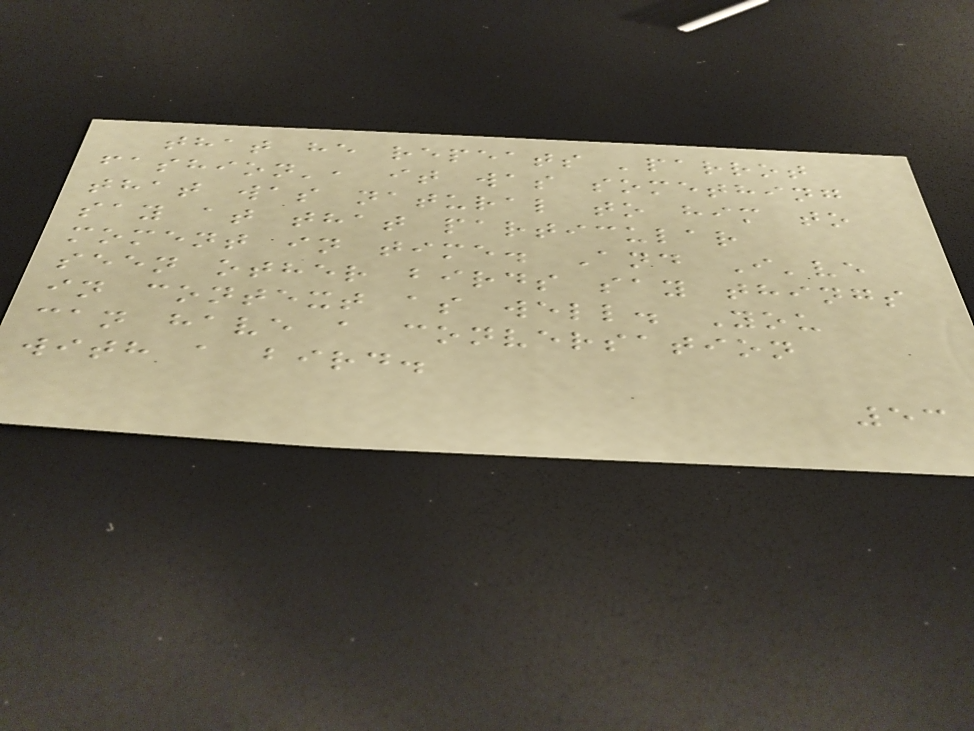that he repeats 'parrot
fashion', it was something
that was natural to him to
say at that particular
moment in time. And I've
seen other birds say things
in context as well. You
can have a conversation
with a bird.
53
